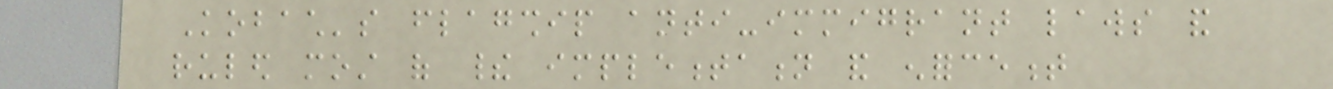Kobach's flagship anti-immigrant laws and
ruled most of their implementation and enforcement
